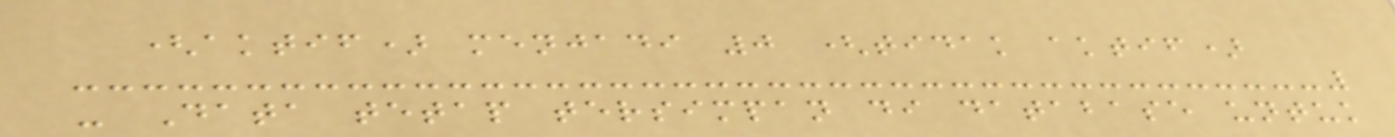(aktif) menjadi 0 (tidak aktif)
- Data tetap tersimpan di database untuk
